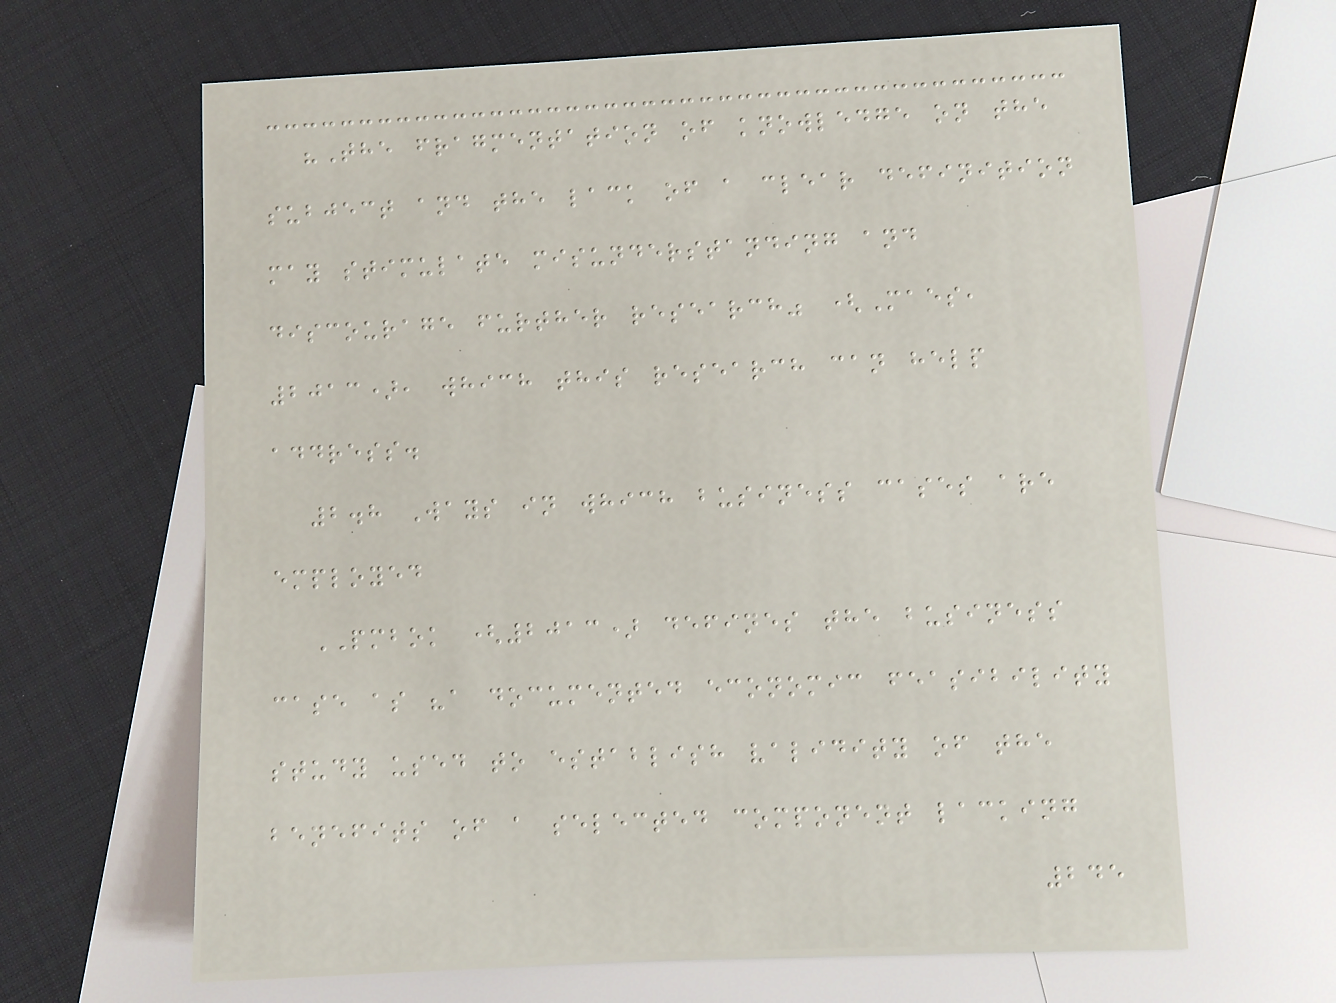"The fragmentation of knowledge on the
subject and the lack of a clear definition
may stimulate misunderstanding and
discourage further research" (Maes,
2013), which this research can help
address.
2.8 Ways in which business cases are
employed
PMBOK (2013) defines the business
case as "a documented economic feasibility
study used to establish validity of the
benefits of a selected component lacking
245
